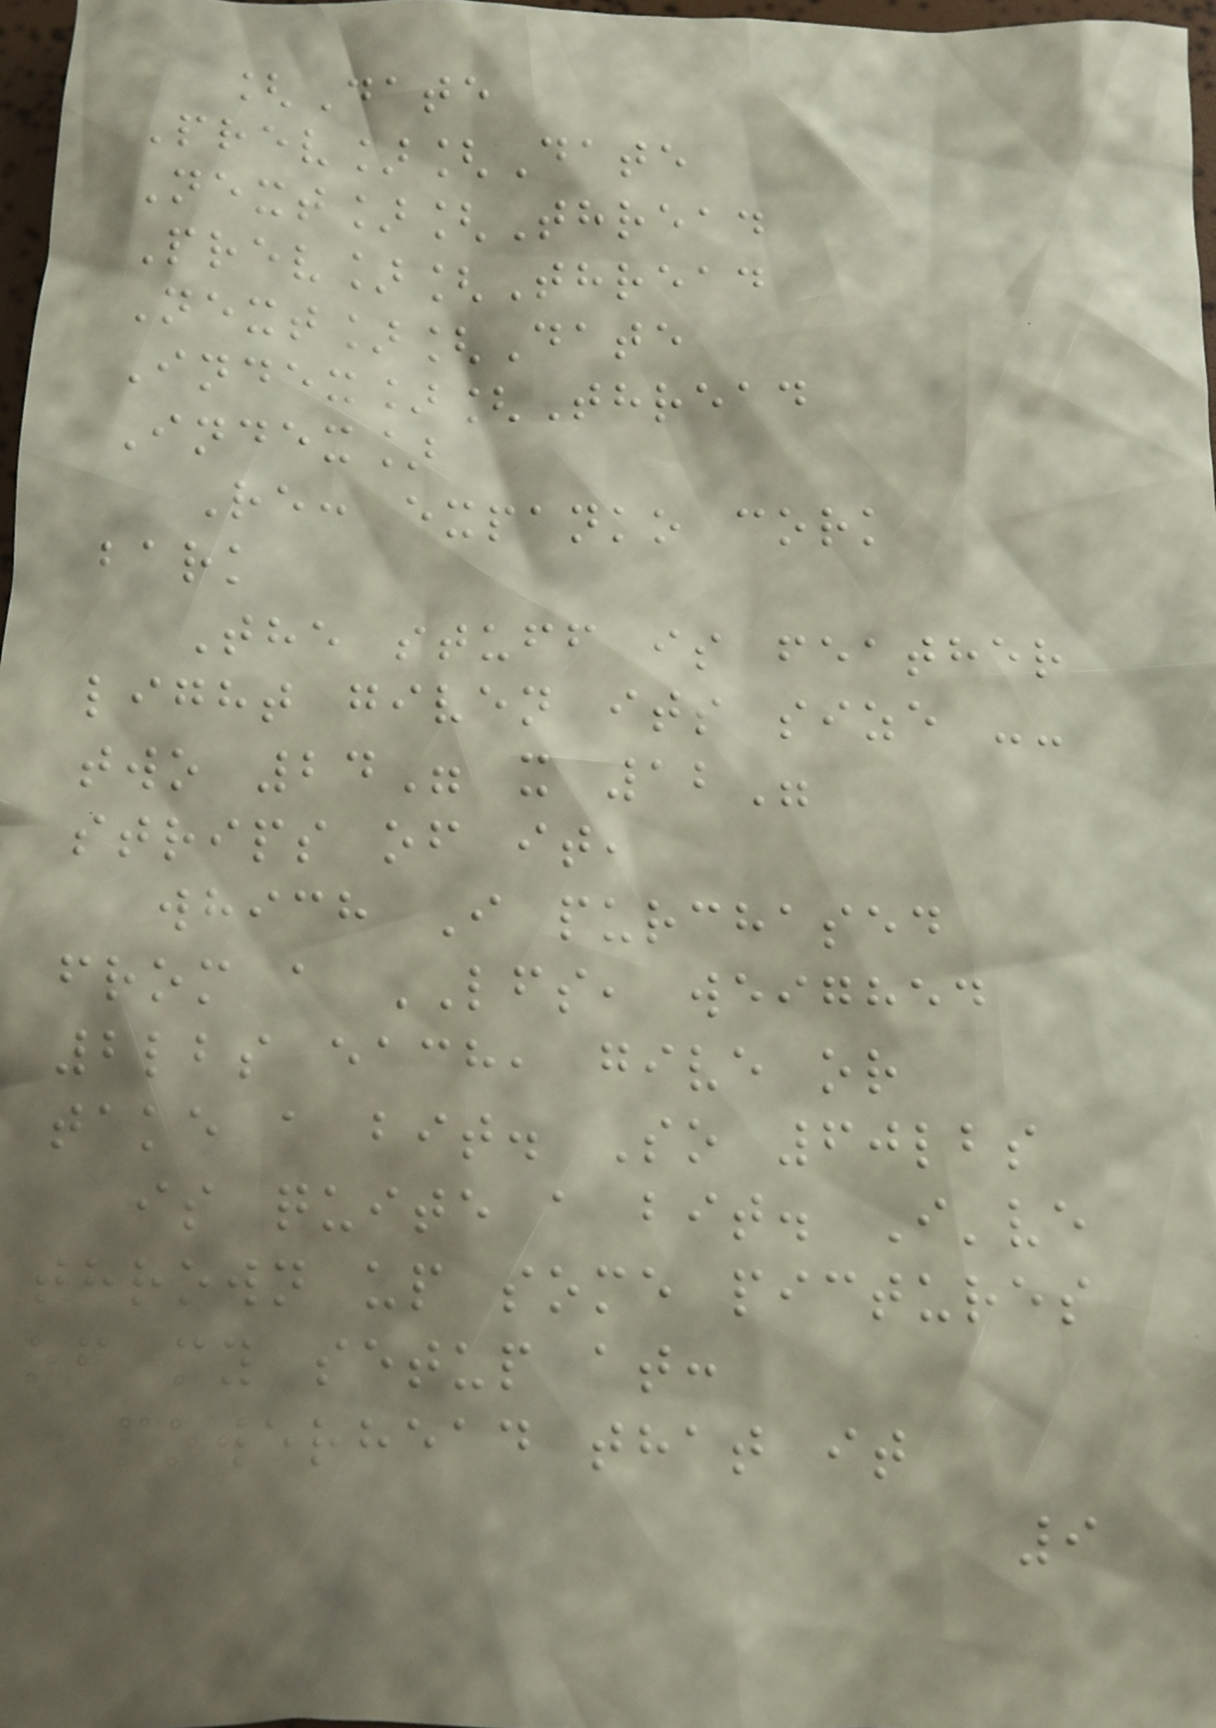[Date
Prev][Date
Next][Thread
Prev][Thread
Next][Date
Index][Thread
Index]
Re: expanko cork
bark
The stuff is feather
light given its size --
two 24" x 12"
strips of it,
which I purchased
from a LFS, weighed
2lbs each, give or
take a bit. So 60lbs
is quite a bit. I've
thrown up some pictures
of my setup at:
powerhead that it
9
